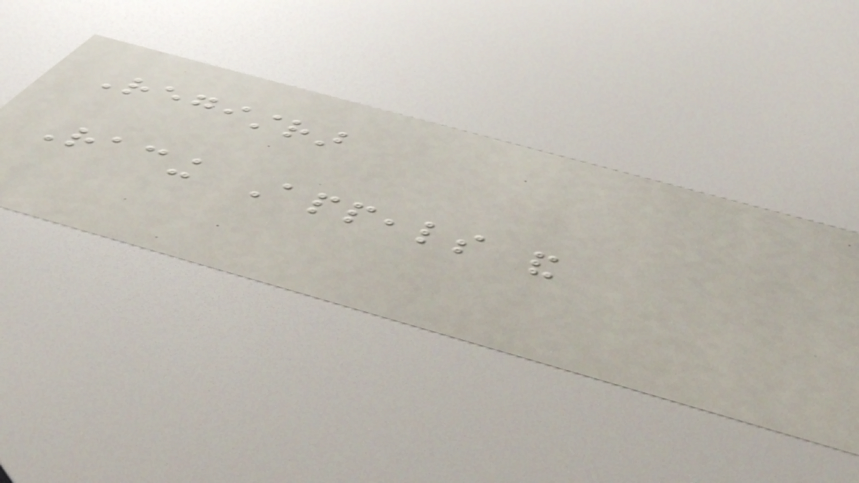Registrar
Racing Appeals and
